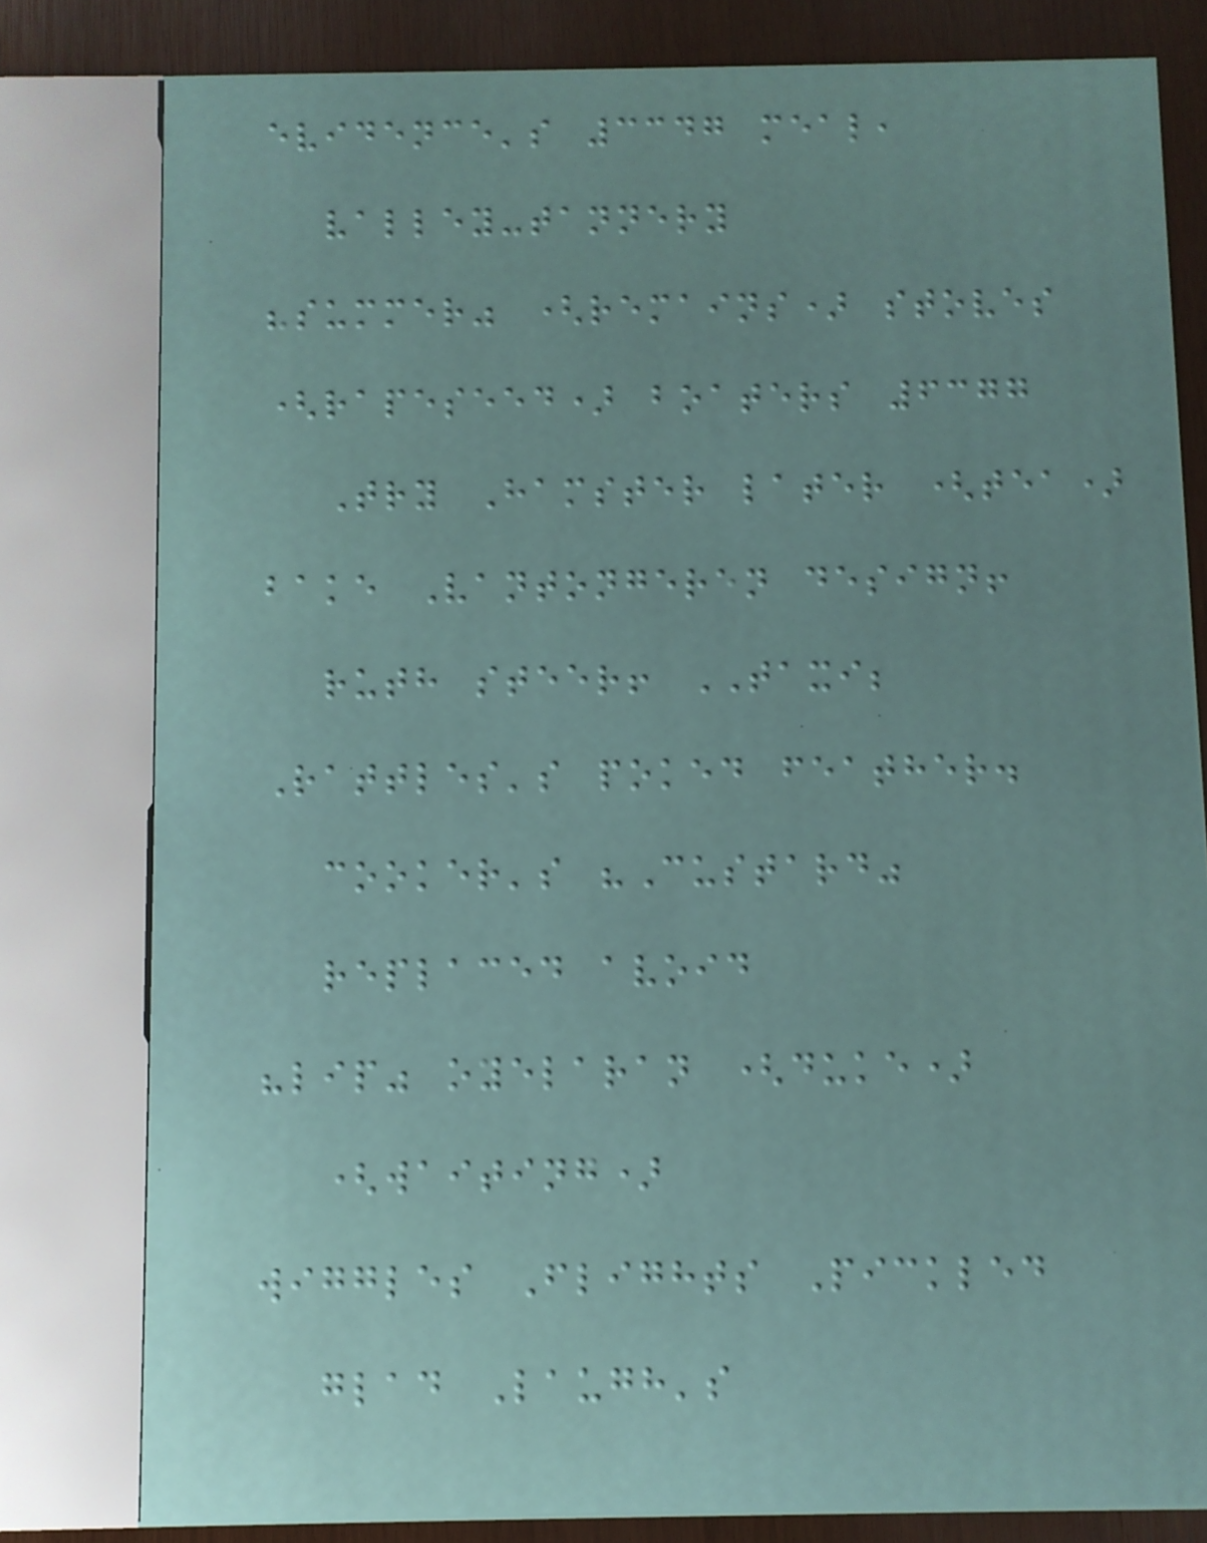evidence's 3347 meal,
valley-tannery
"summer" (remains) stoves
(rapeseed) boaters 6377
Try Hamster later (tea)
bake Vantongeren design!
ruth steer! TAXI;
Rattles's poked feather.
cooker's "Custard"
replaced avoid
"lip" oyelaran (duke)
(waiting)
wiggles Flights Pickled
glad Laugh's
